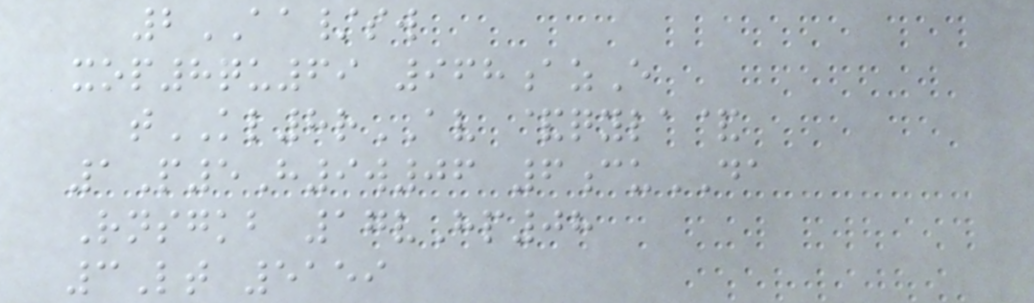2AA/sw
xop8qu69 968azE
tKL8rAV &qyla&
1P5H9w06 6cuDA
Rnsgkb 17vHp08
3Lt 5159
